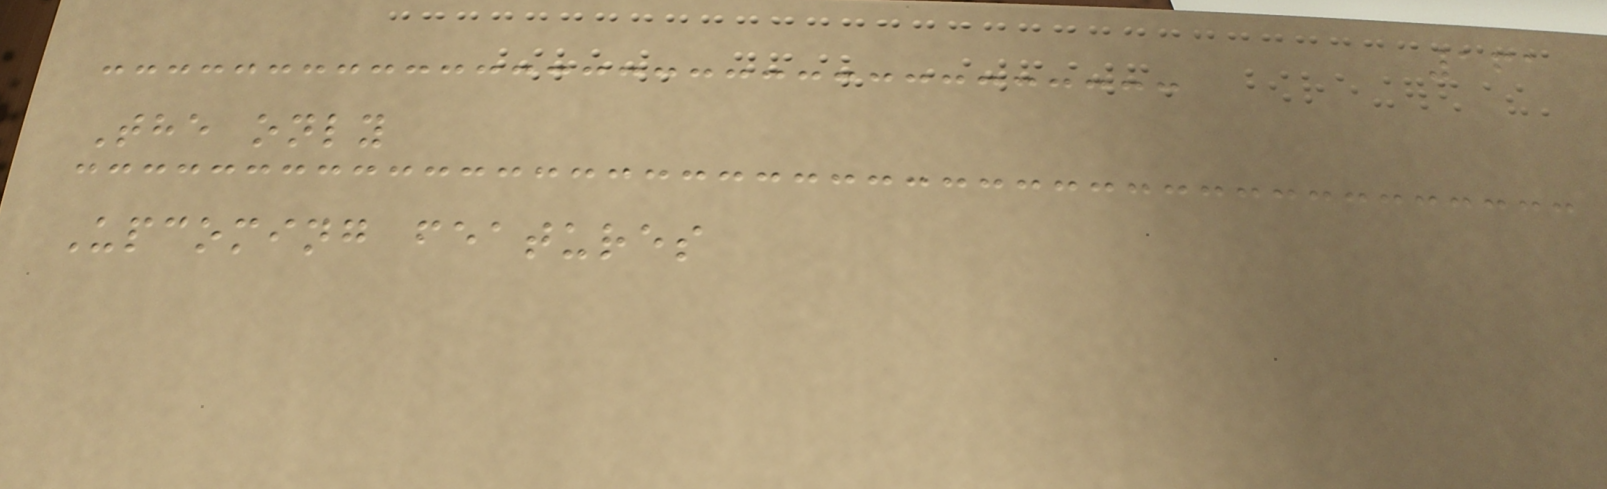161
The only
Upcoming features
